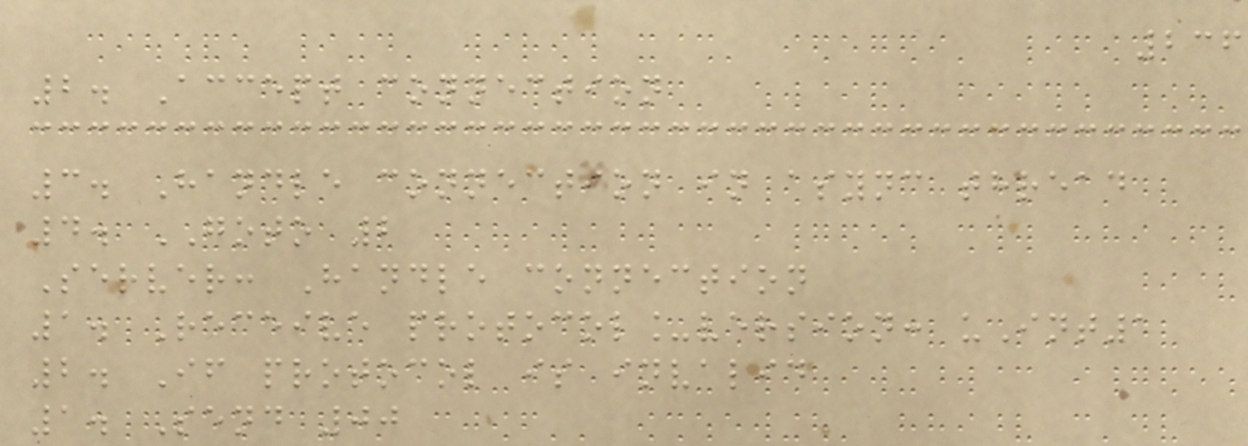236
2. Accept connection
3. Handle connection in async thread
4. GOTO 2
Server: Handle connection
1. Receive protocol_version: uInt1
2. If protocol is invalid
1. Send 00
